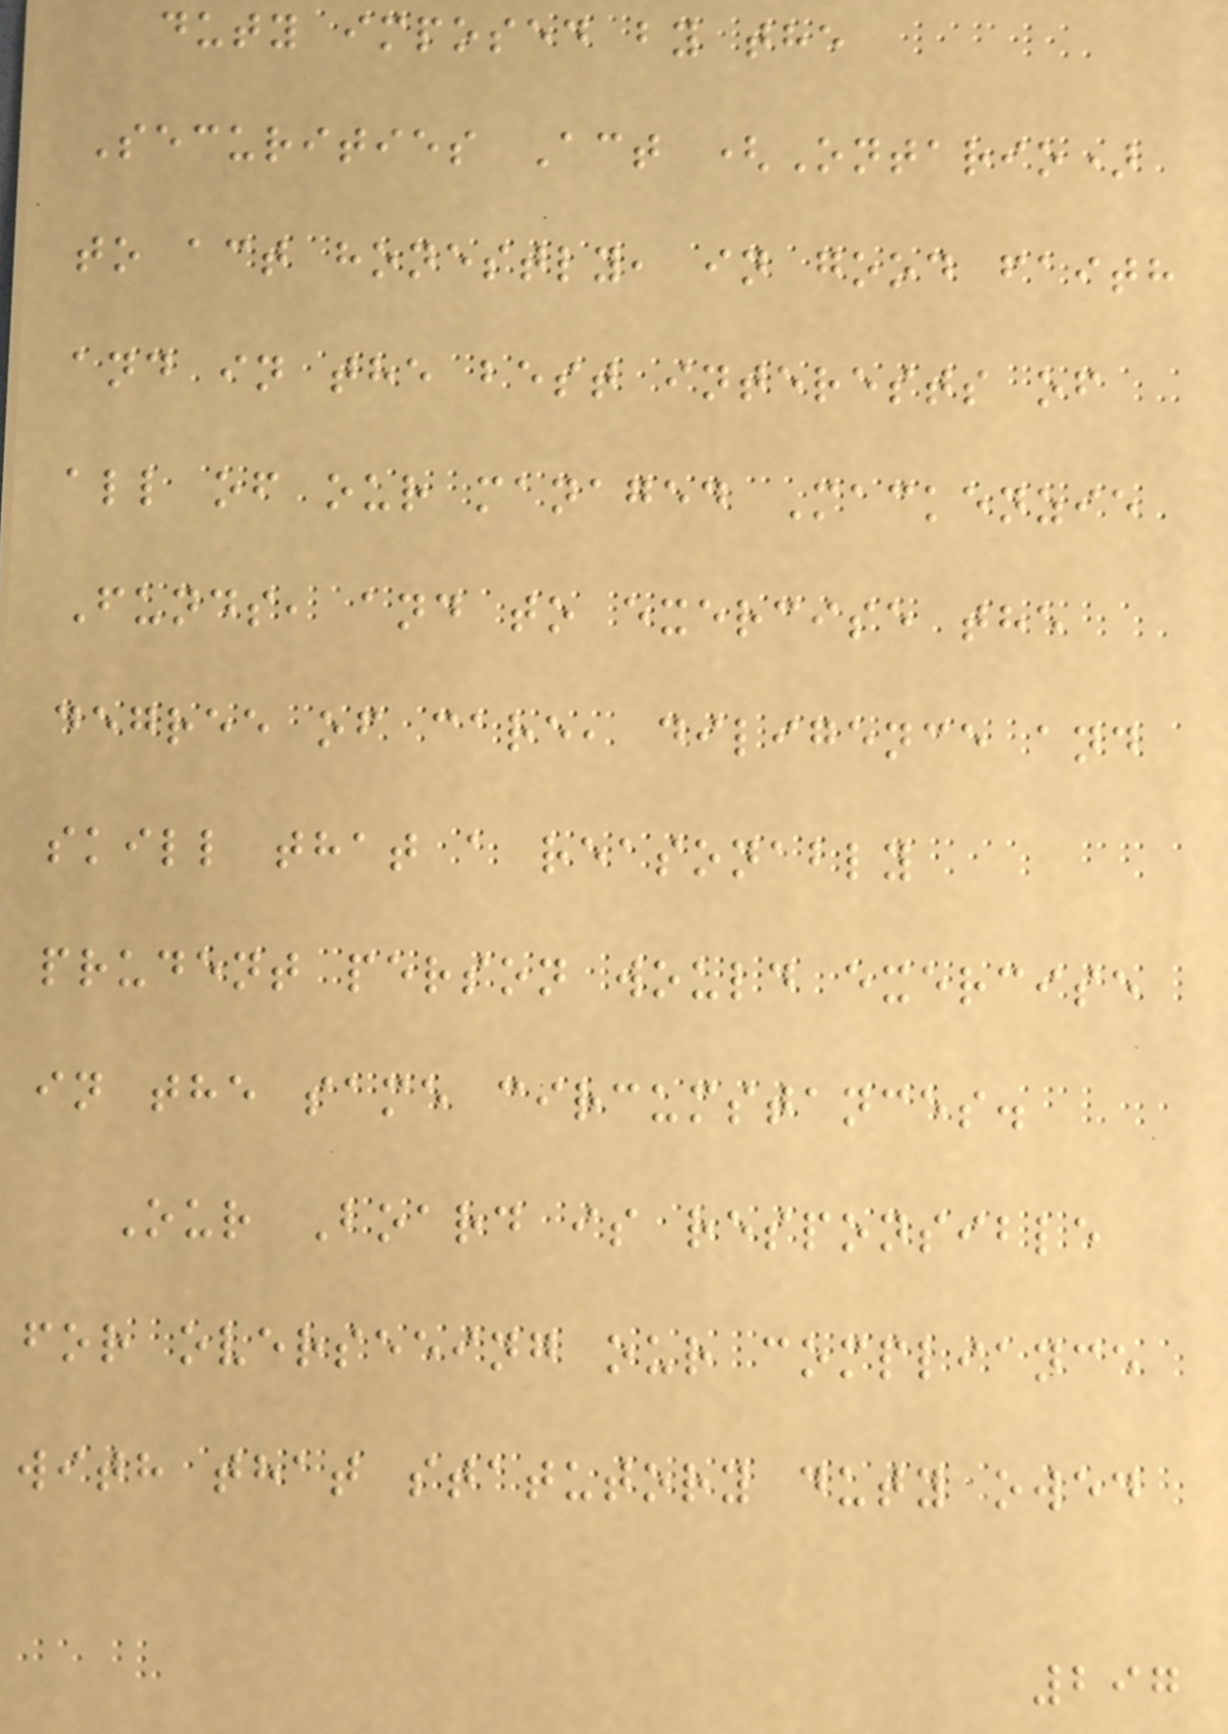duty imposed by the
Securities Act (Ontario)
to act honestly, in good faith
and in the best interests of
all of our managed Mackenzie
Funds, and to exercise the
degree of care, diligence and
skill that a reasonably
prudent person would exercise
in the same circumstances.
Our Board is responsible
for overseeing our compliance
with that statutory duty owed
297
